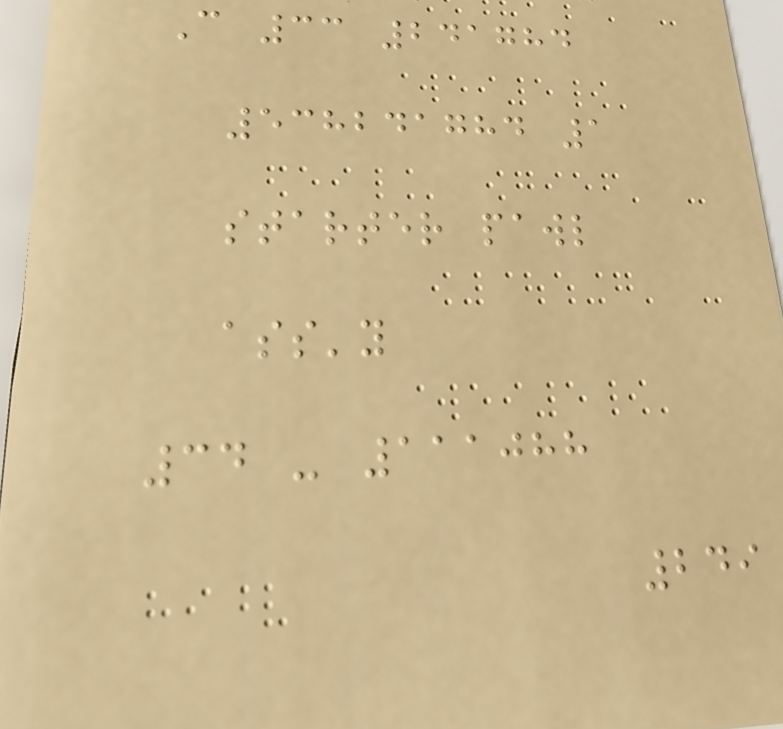C 33 241784
538241784 1
starter pawl
ass'y
34 - 111088
249
